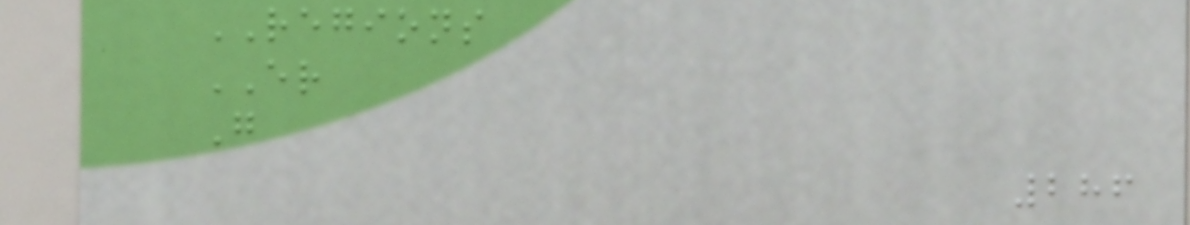REGIONS
ER
G
286
